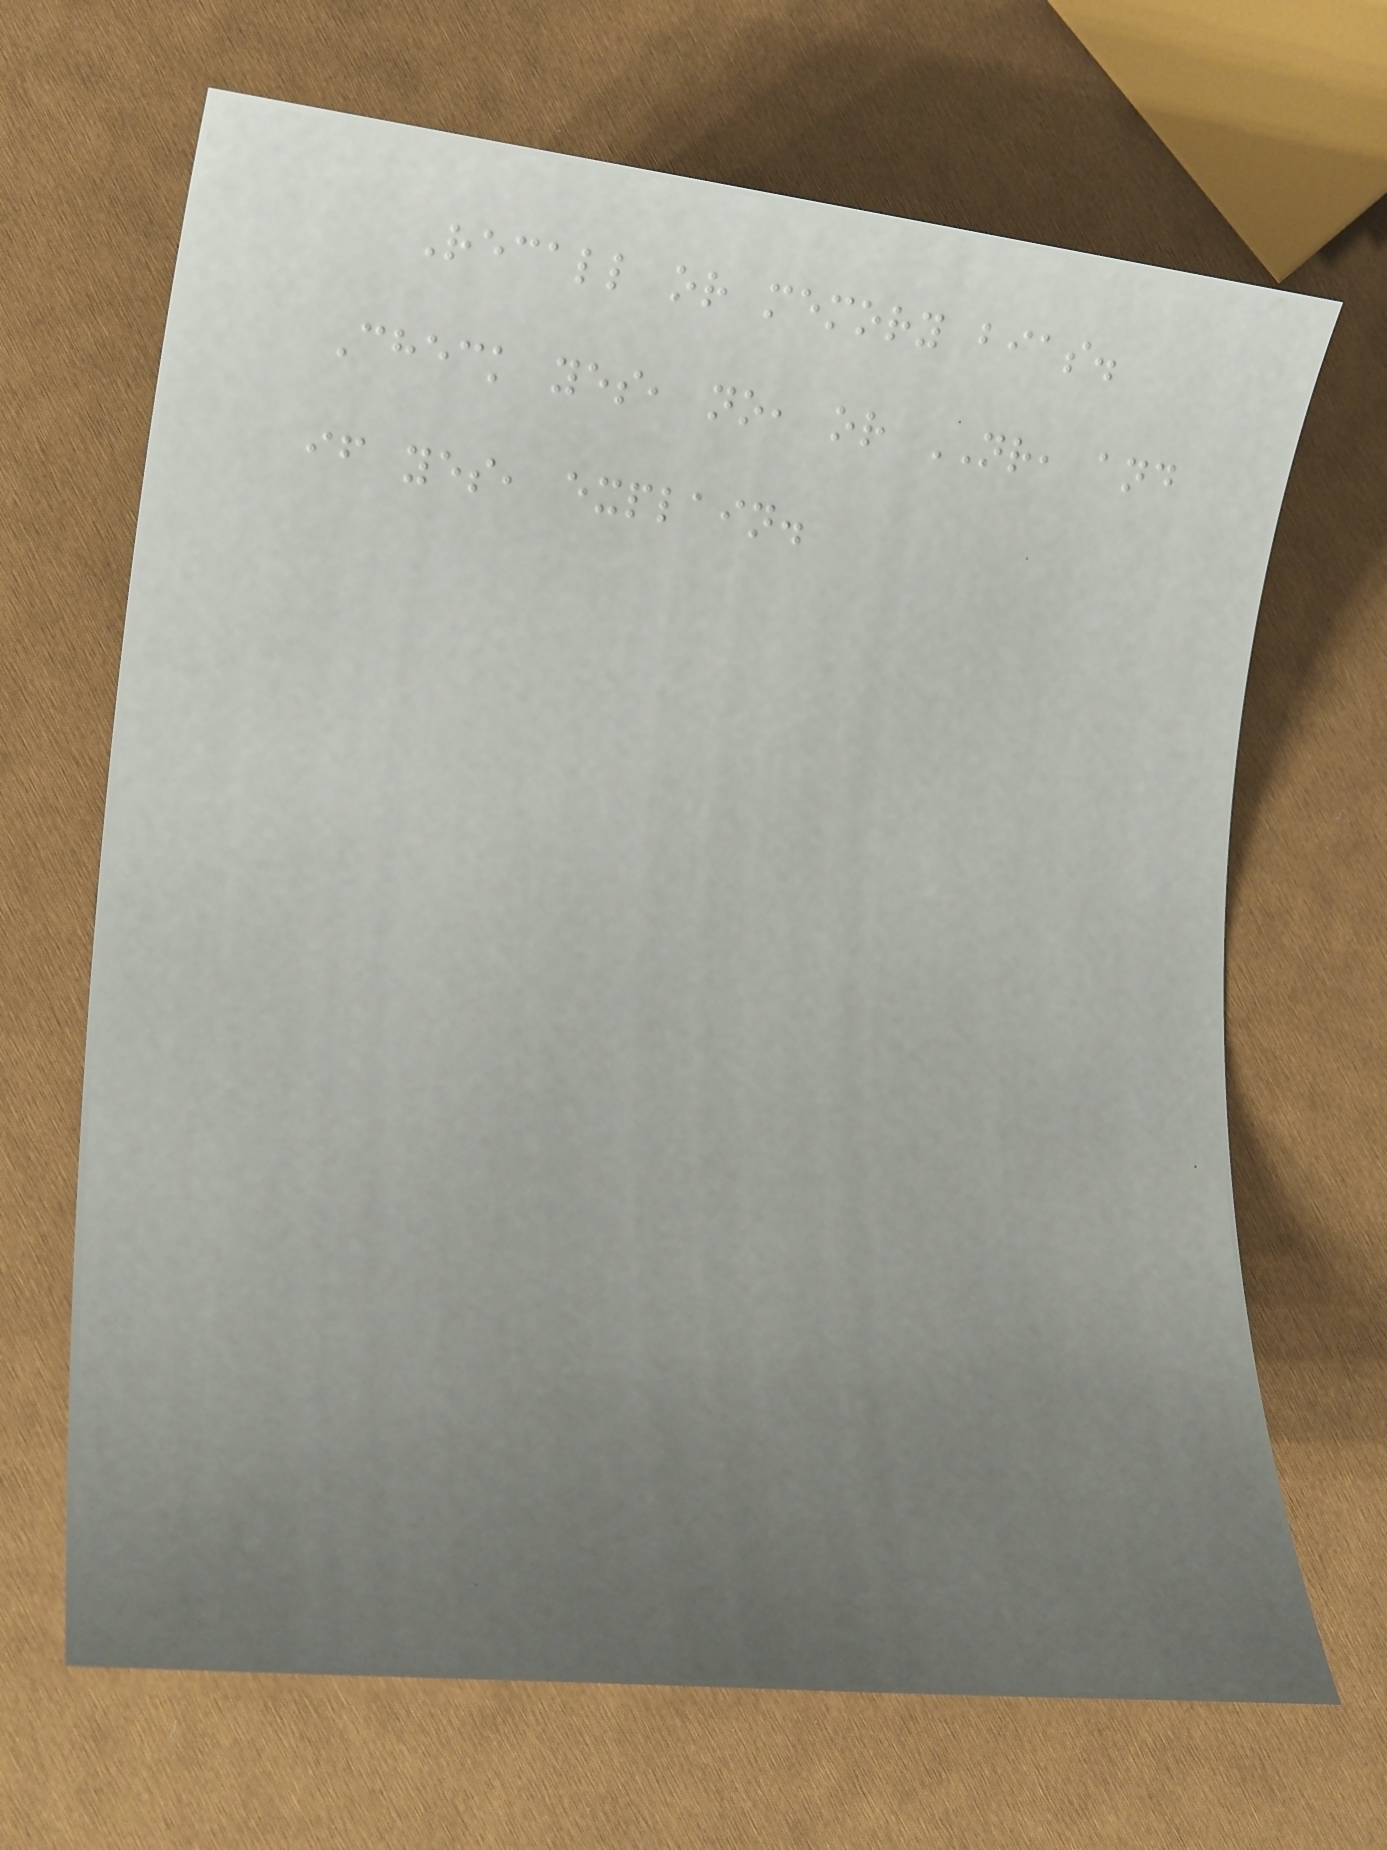Recall or memory bias.
Check yes, no, or NR, and
if yes, explain.
